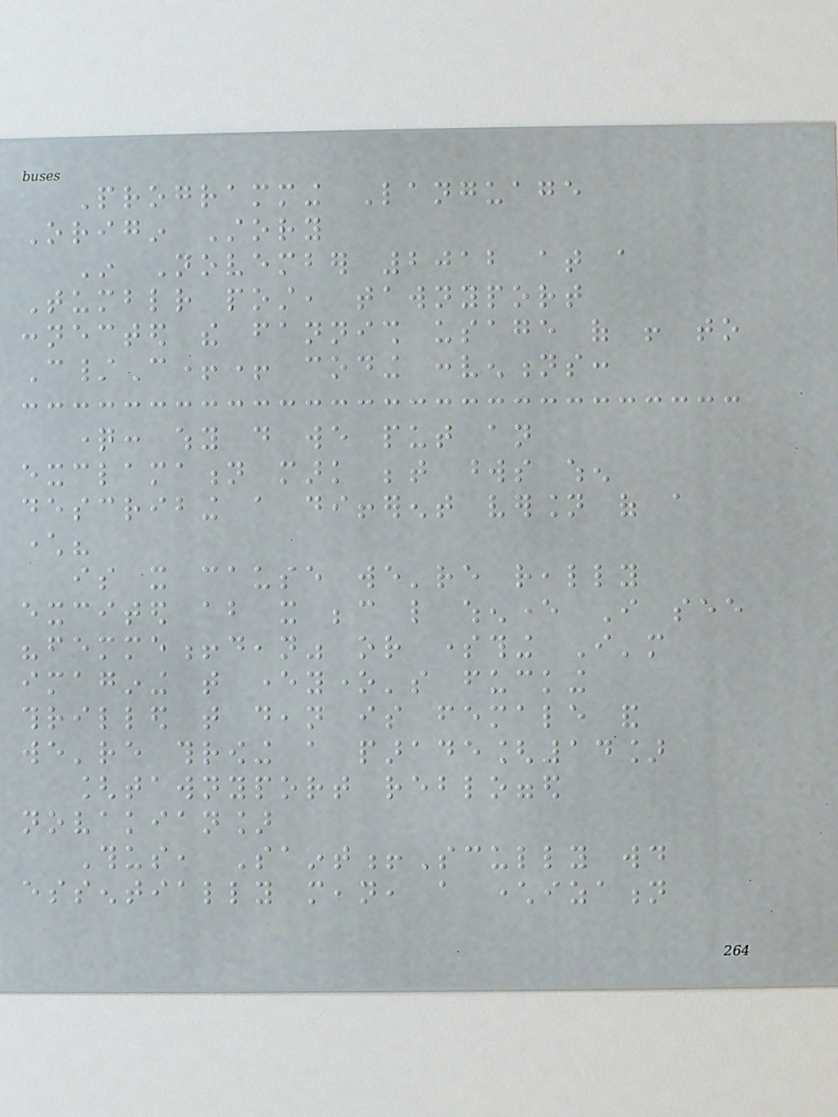Programming Language
Origin Story
In November 2012 at a
Tumblr post, tawnyport
connected the fannish usage of ! to
C/C++ coding conventions:
question: why do we put an
exclamation mark between words when
describing a different version of a
character?
is it cause we're really
excited about it because like whenever I see
"femme!dean" or something I'm
imagining that everyone's fucking
thrilled that dean is female and
we're throwing a parade[14]
[tawnyport reblogged
novakian]
Thus, Saint!Scully would
essentially mean, a characterization
